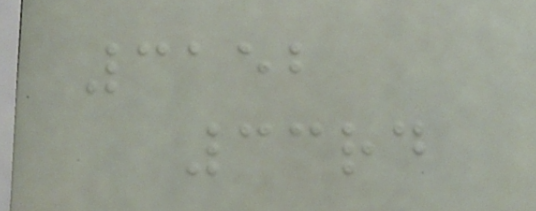3152
33rd
